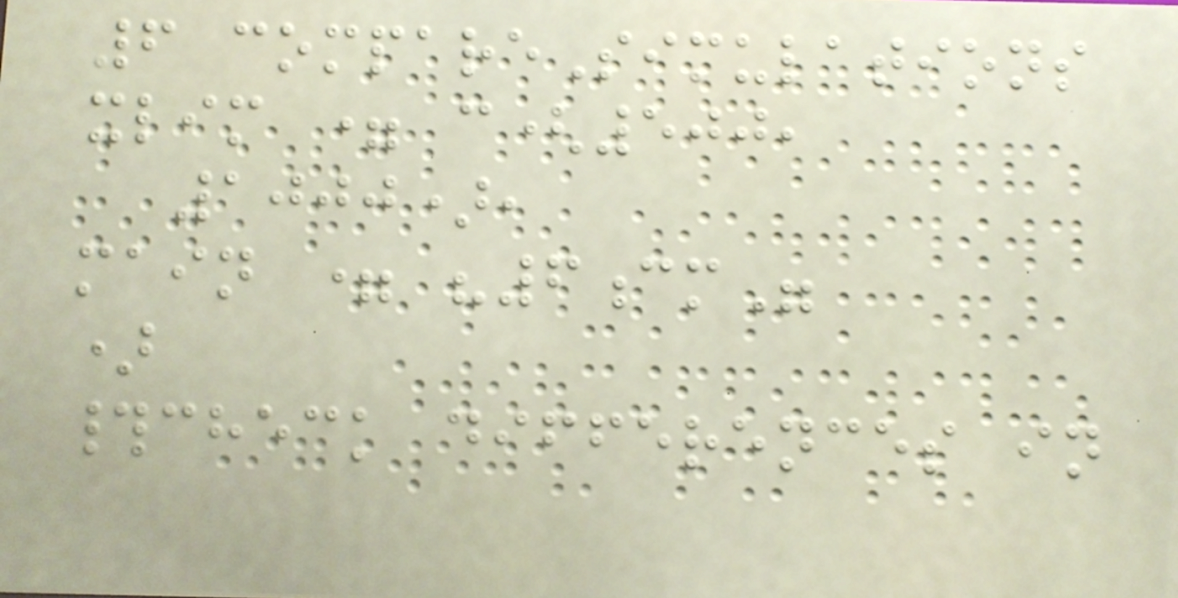6 compareSimulations
xlim = c(500,
1000),
main = "6cm"
)
#check differences in
